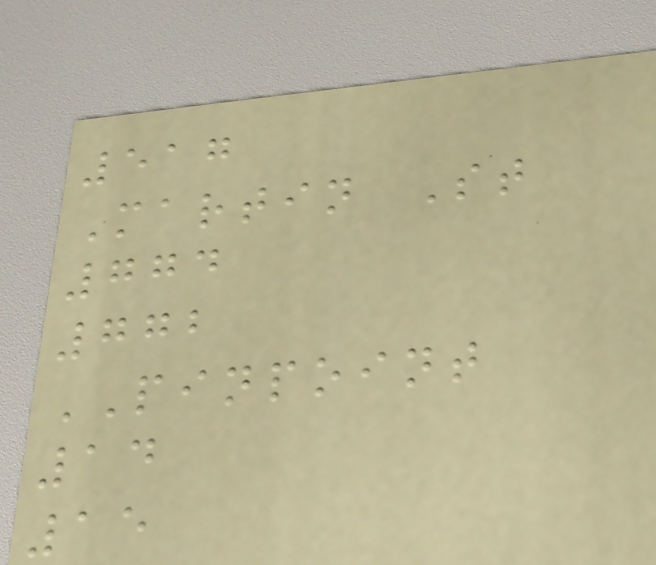517
Martin St
774
772
PINPOINT
14
15
